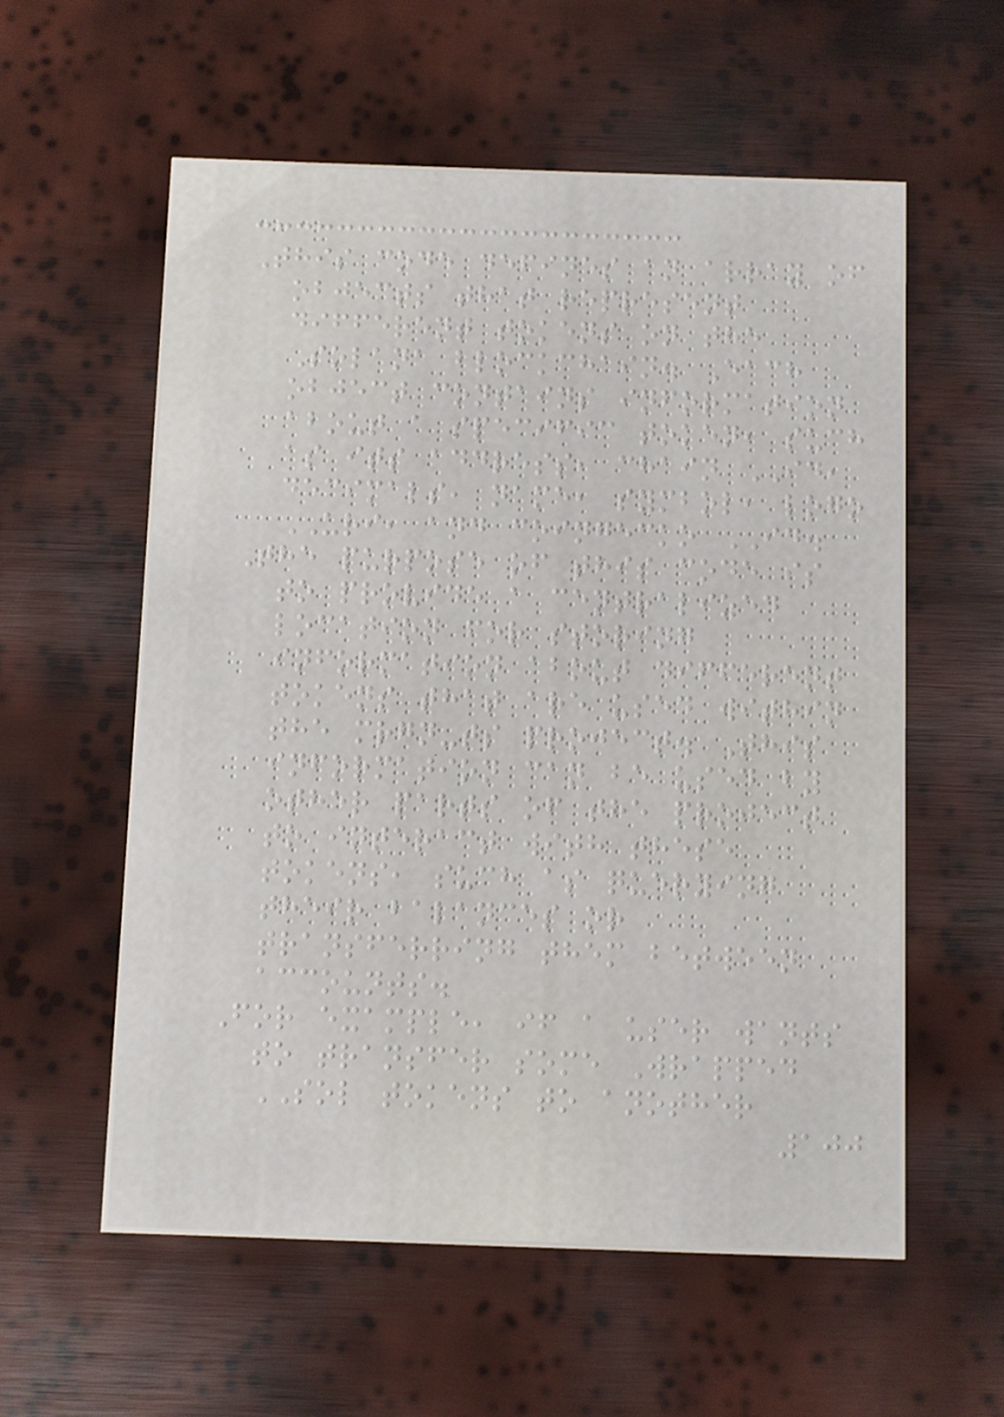This code defines an array of
objects that represent
different tokens on the
Solana blockchain. Each
object contains information
about a specific token, such
as its address, chain ID,
decimals, name, symbol, logo
URI, and coingecko ID.
The purpose of this code is
to provide a centralized
location for storing
information about different
tokens that are used within
the mrgn-ts project. This
information can be used by
other parts of the project
to interact with these
tokens, such as querying
their balances or
transferring them between
accounts.
For example, if a user wants
to transfer some Wrapped
SOL tokens to another
100
